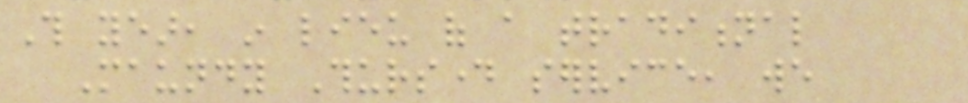This year, in lieu of a traditional
Maundy Thursday service, we
